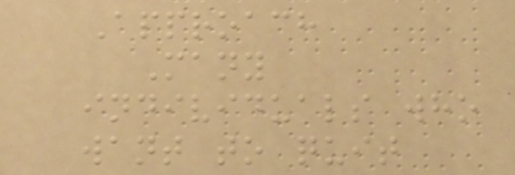Approach
Many
individuals who
want to quit
